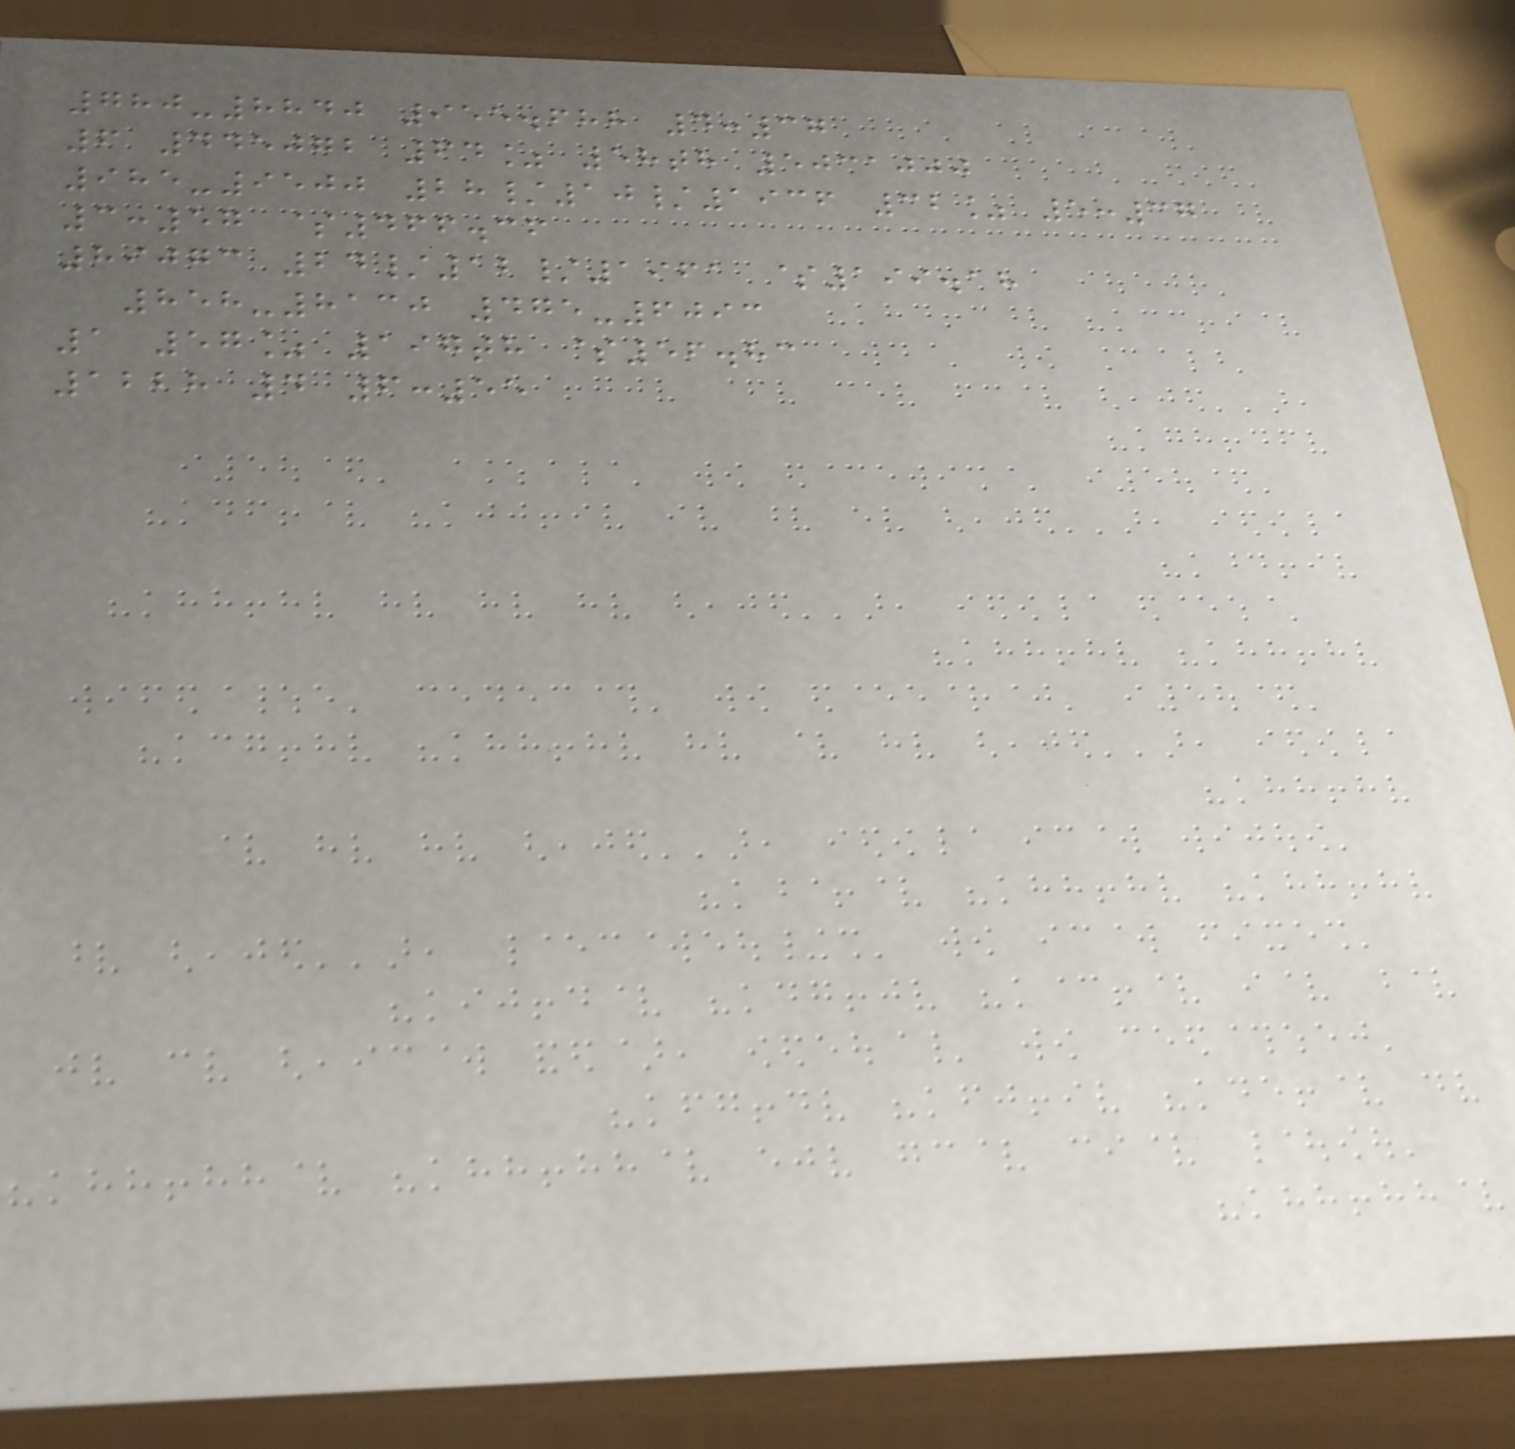780-8840 955.688 4:37
6 445072 64% 58th 5031000
985-9500 28/10/1936 32% 5:37
3:57 $466.36
89073 24/12/1961 $199.18
858-8130 475-6093
1 57% 197th $56.83
1228 4 6:55
